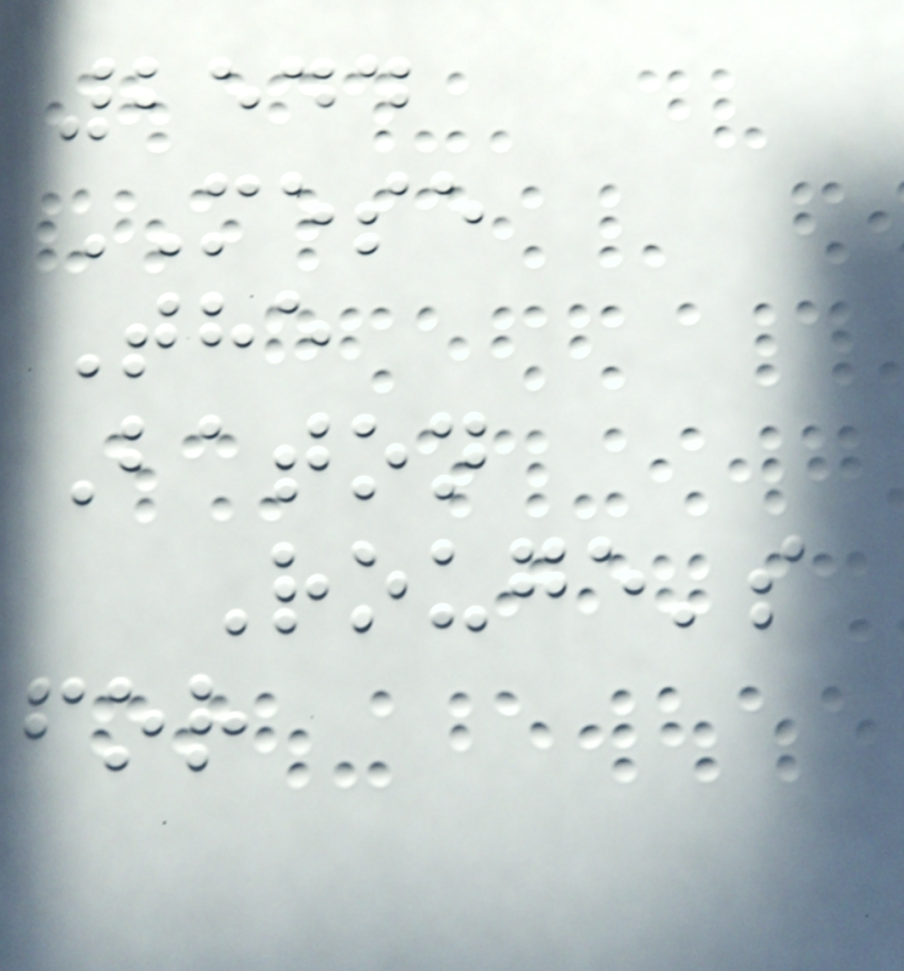2544
MESE
The
Baton
Rouge's
for
